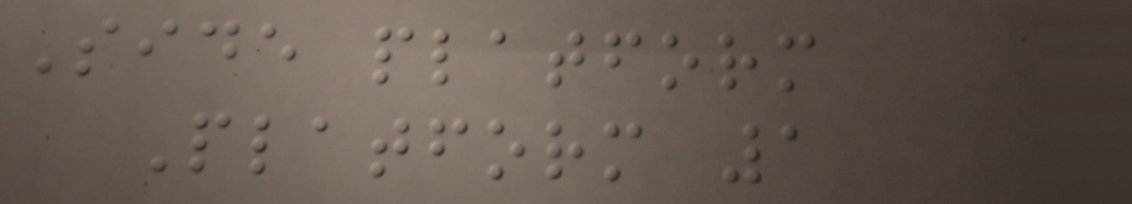Side platform
Platform 1
